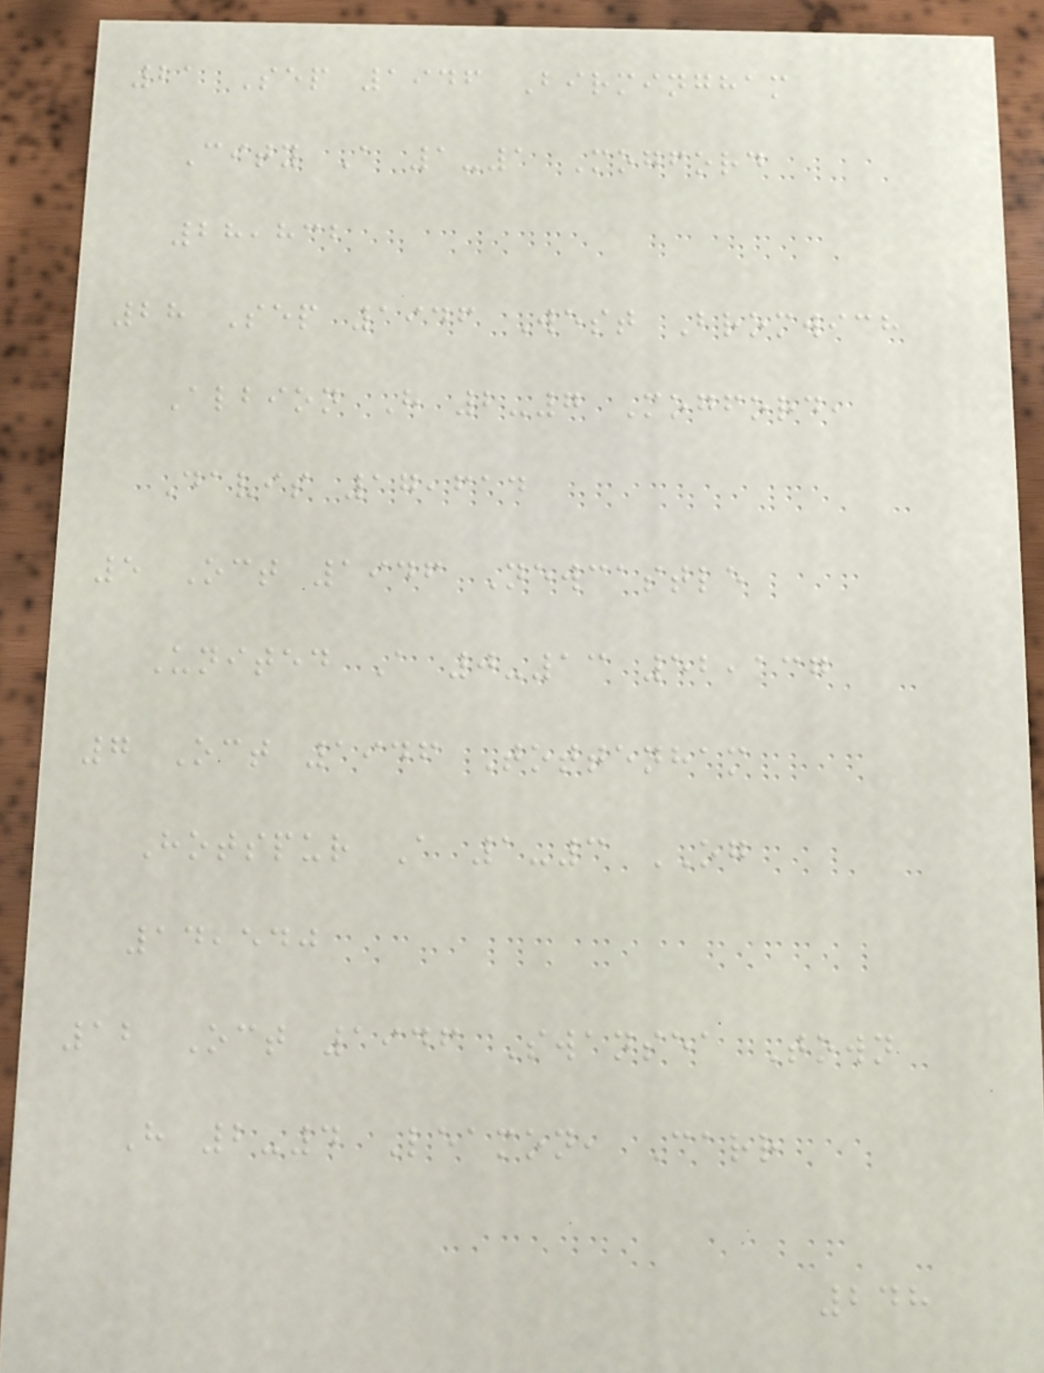21 Sep 1946 Birmingham
City A 1-1 Mogford
28,832
28 Sep 1946 West Bromwich
Albion H 2-7 Mogford,
Davis 17,614
5 Oct 1946 Newcastle
United A 0-13 52,137
7 Oct 1946 Tottenham
Hotspur A 1-3 OG
14,540
12 Oct 1946 Swansea Town
H 2-4 Leamon, Carr
248
